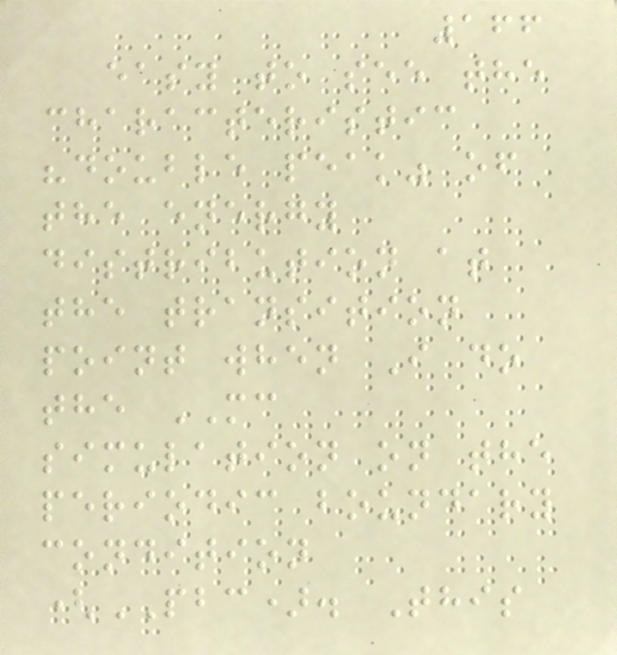166
easy to see the
characteristic
"double peak" of
the energy
distribution at
the transition
point when I do
the MC
simulation on the
periodic boundary
condition
(PBC). This
